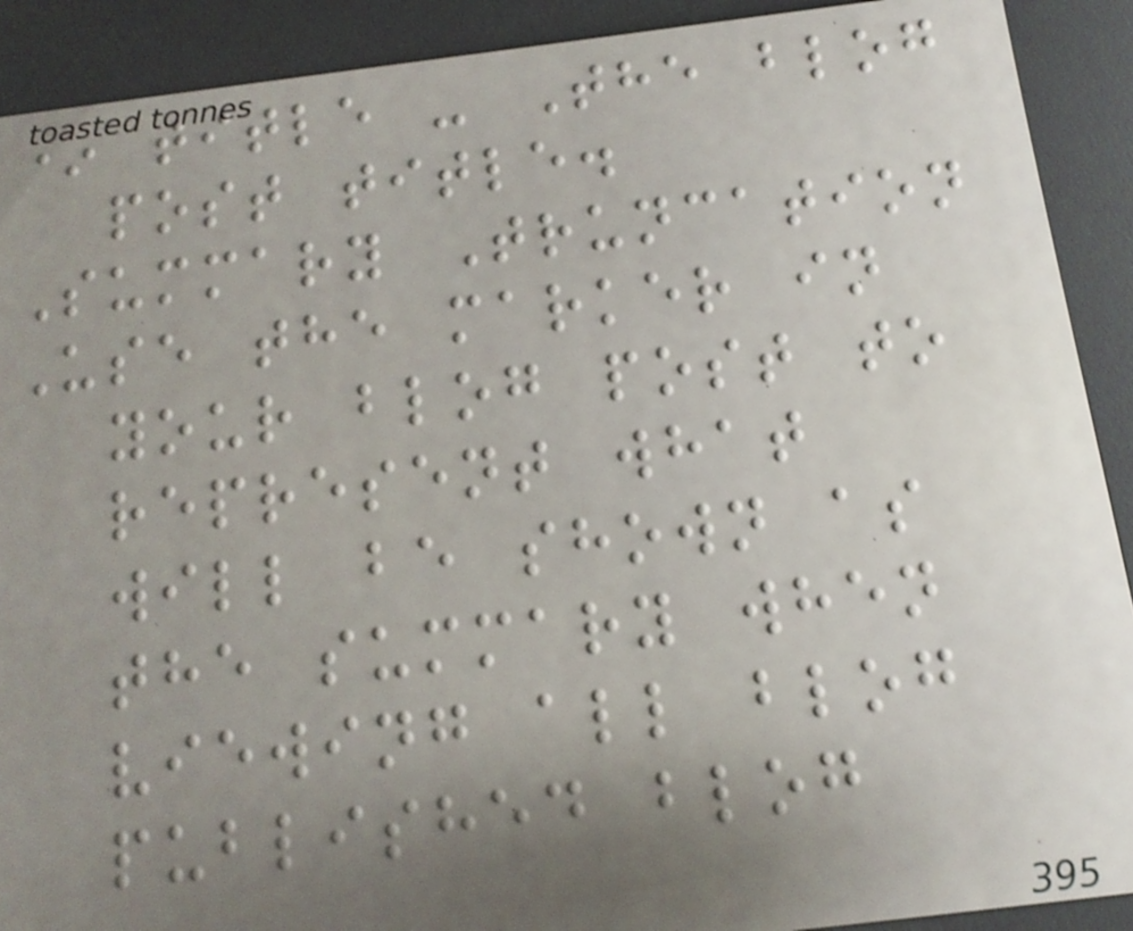* title - The blog
post title.
Summary Truncation
Use the marker in
your blog post to
represent what
will be shown as
the summary when
viewing all blog
published blog
